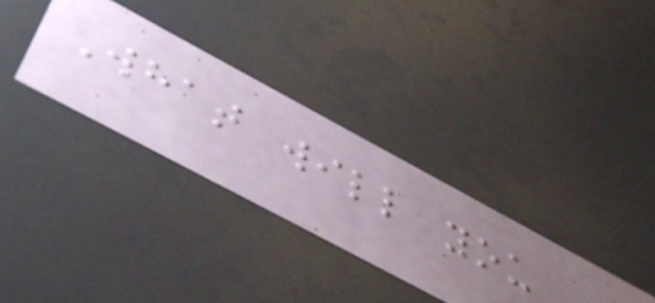What will you
